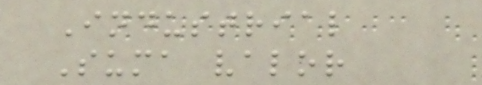Industrial
Suma valor
